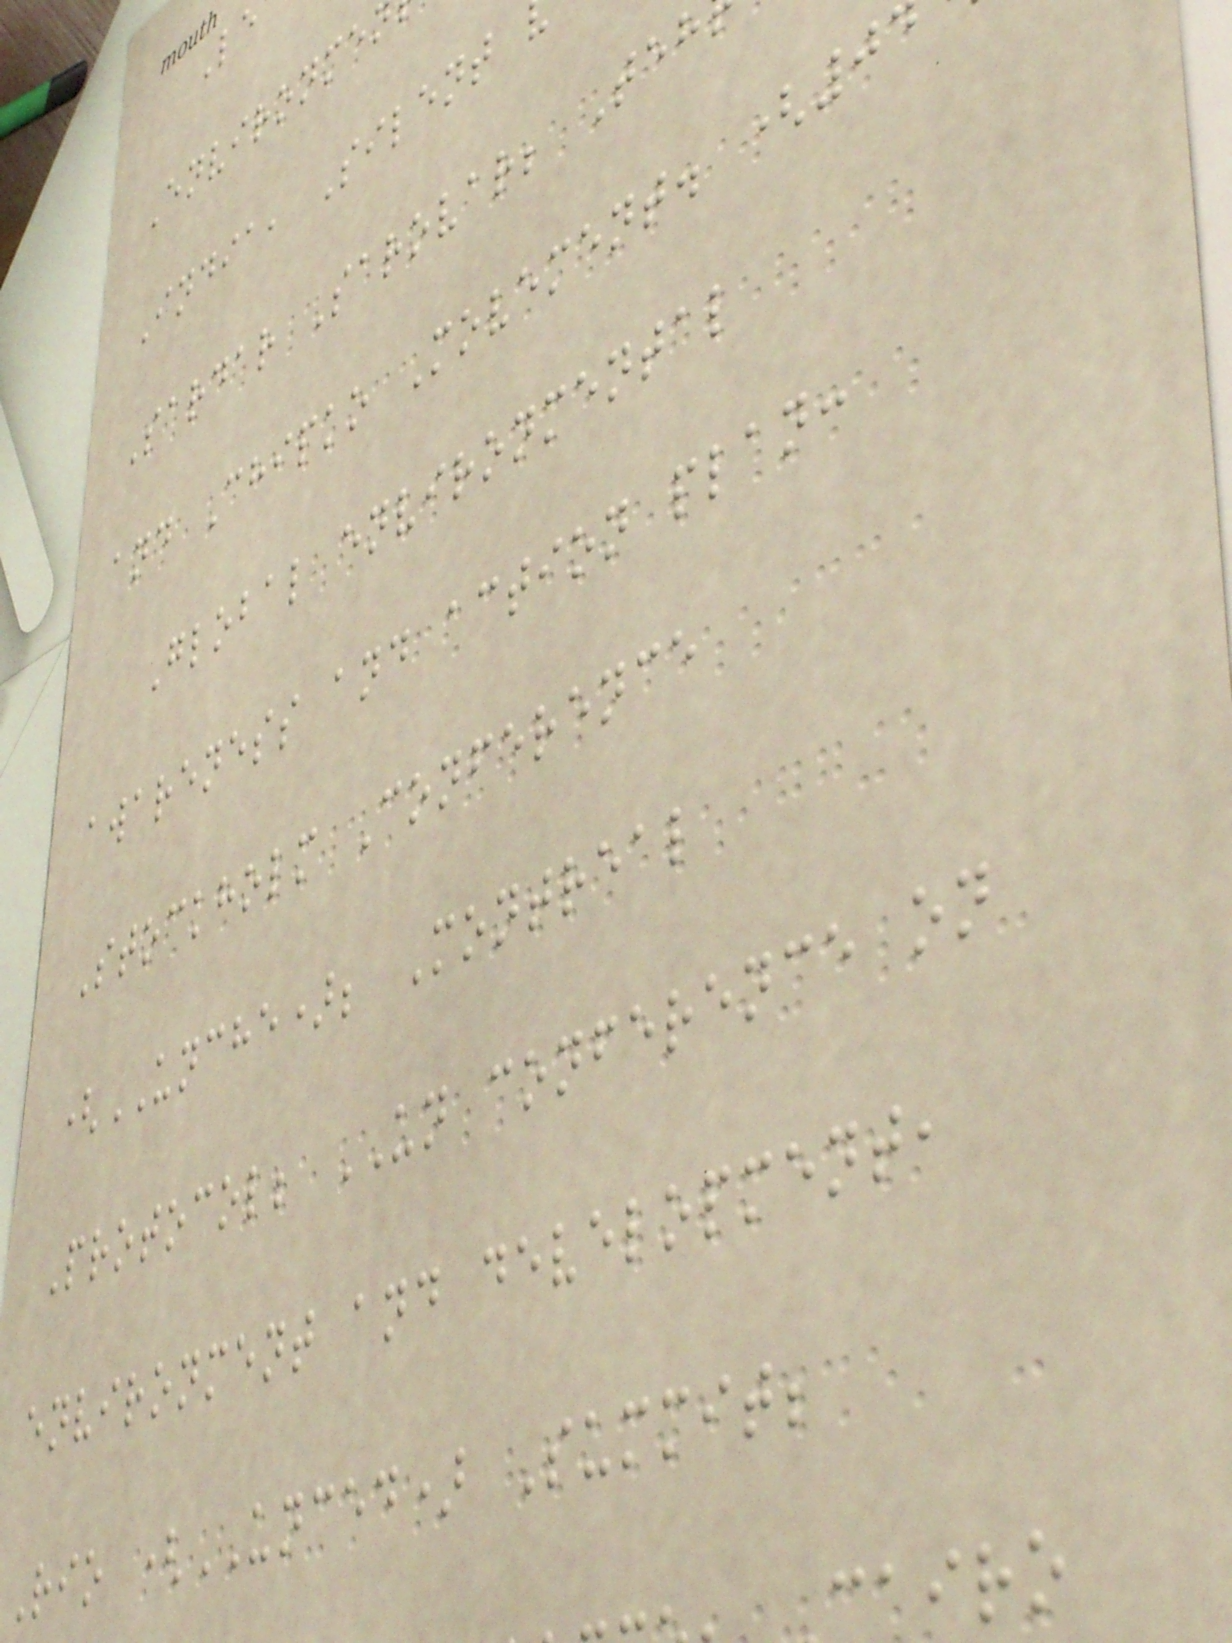Environme
India, Silent
Sardar Sarovar; Teh
and Chipko Movement. (0
Global environmental
awareness and action plan:
Stockholm Conference
(UNCHE); Montreal
Protocol; UN conference on
environment and development,
Rio (UNCED) Summit;
